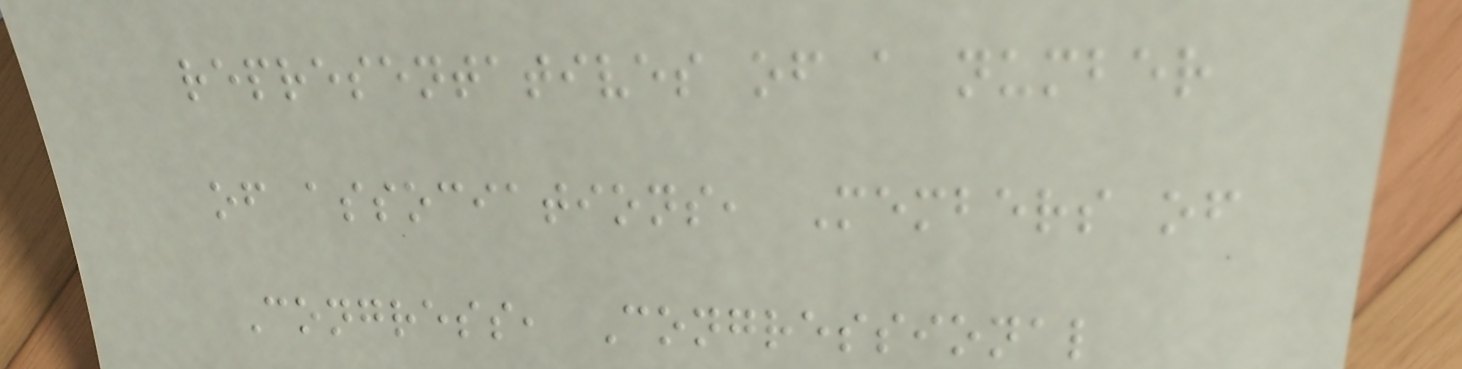representatives of a number
of associations, Members of
Congress, Congressional
